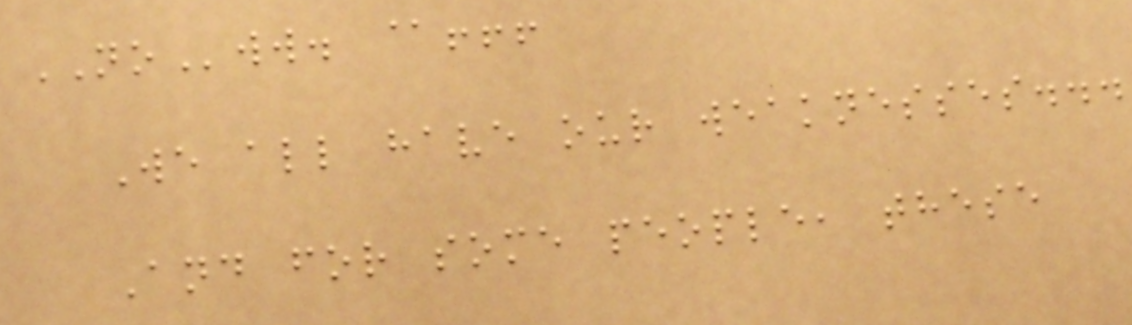NOww. @!!!
We all have our weaknesses...
And for some people, these
